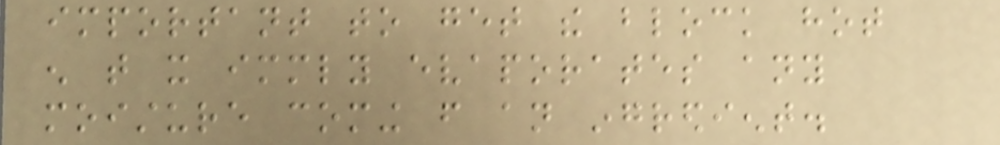important to get the block hot
enough that it immediately evaporates any
moisture coming from an ingredient.
